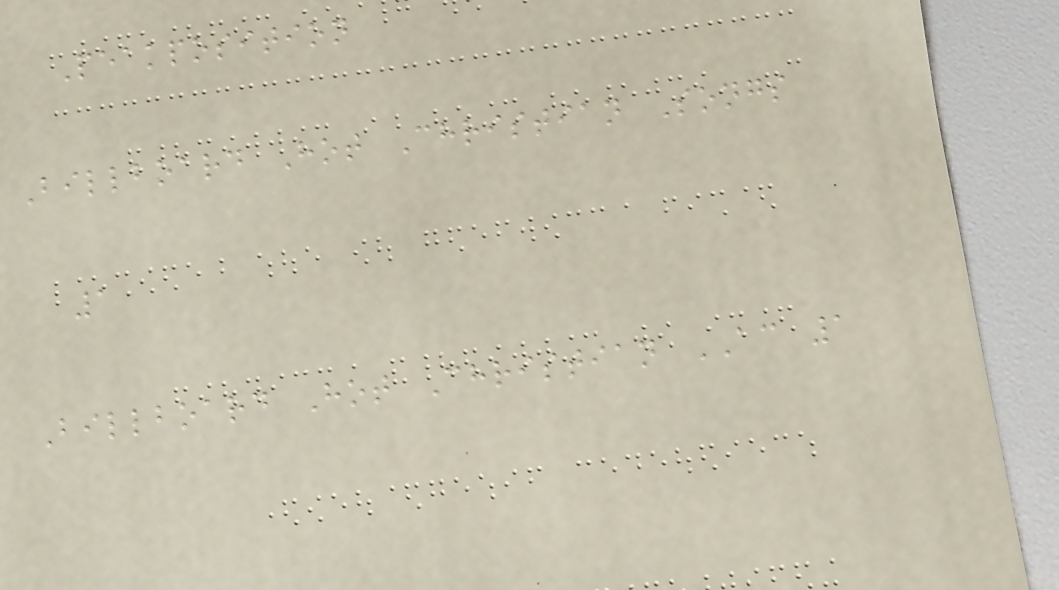Peakposition
Billboard Hot Christian Songs
1
Billboard Hot Christian AC 1
